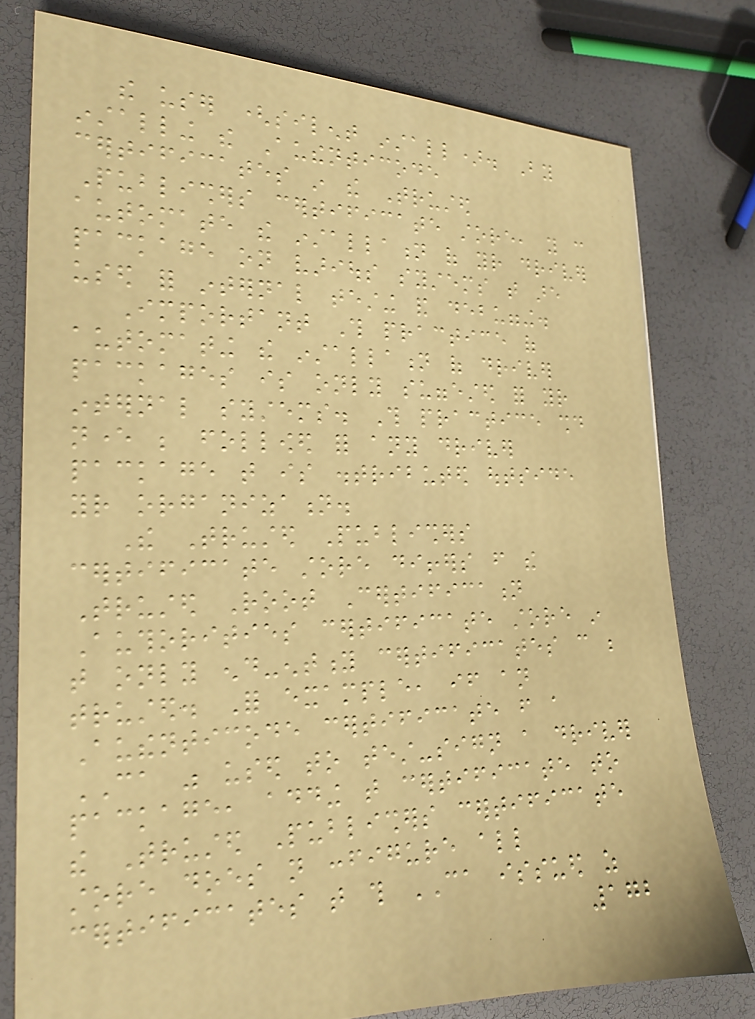the user (silent install). By
installing the Authenticode
certificates in the Trusted
Publishers certificate store, you can
automate the installation of your driver
package on various systems that are
used for internal testing and debugging.
Important This practice of
automating the installation of driver
packages is only suggested for your
internal systems. This practice should
never be followed for any driver
package that is distributed outside
your organization.
The Trusted Publishers
certificate store differs from the
Trusted Root Certification
Authorities certificate store in
that only end-entity certificates can be
trusted. For example, if an
Authenticode certificate from a
CA was used to test-sign a driver
package, adding that certificate to
the Trusted Publishers certificate
store does not configure all
certificates that this CA issued as
172
